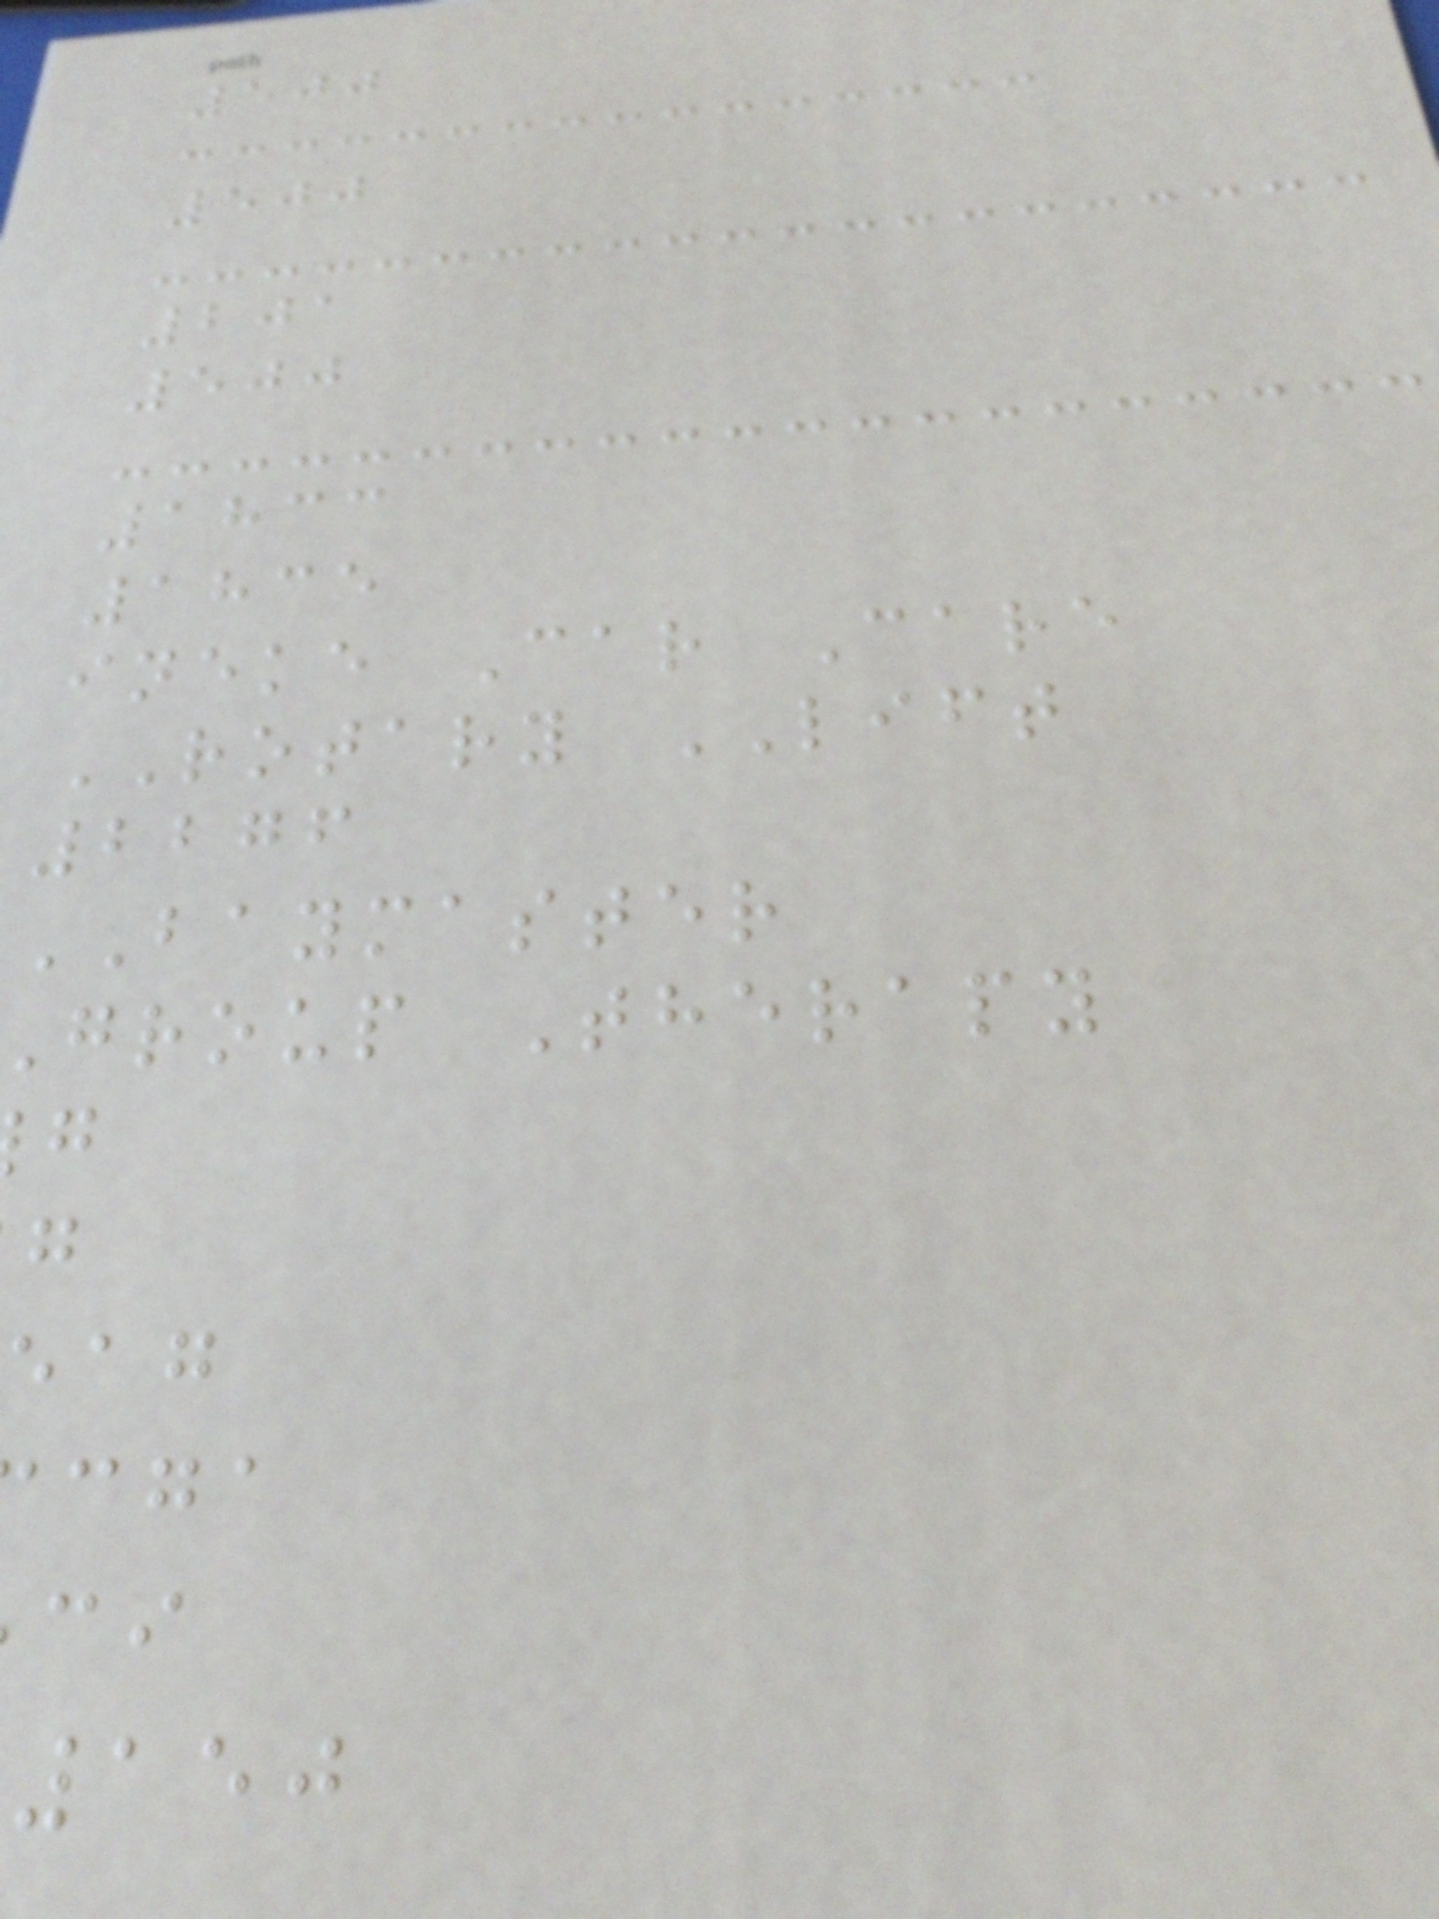500
500
201
500
1833
1835
ineke Car Care
ROTARY LIFT
2276
BAYMASTER
group Therapy
150
